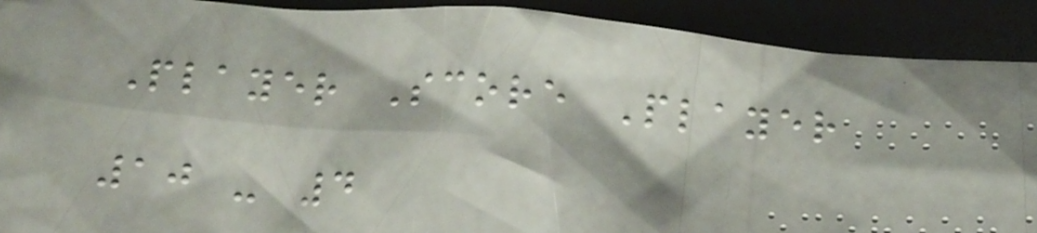Player Score Player
10 - 4
